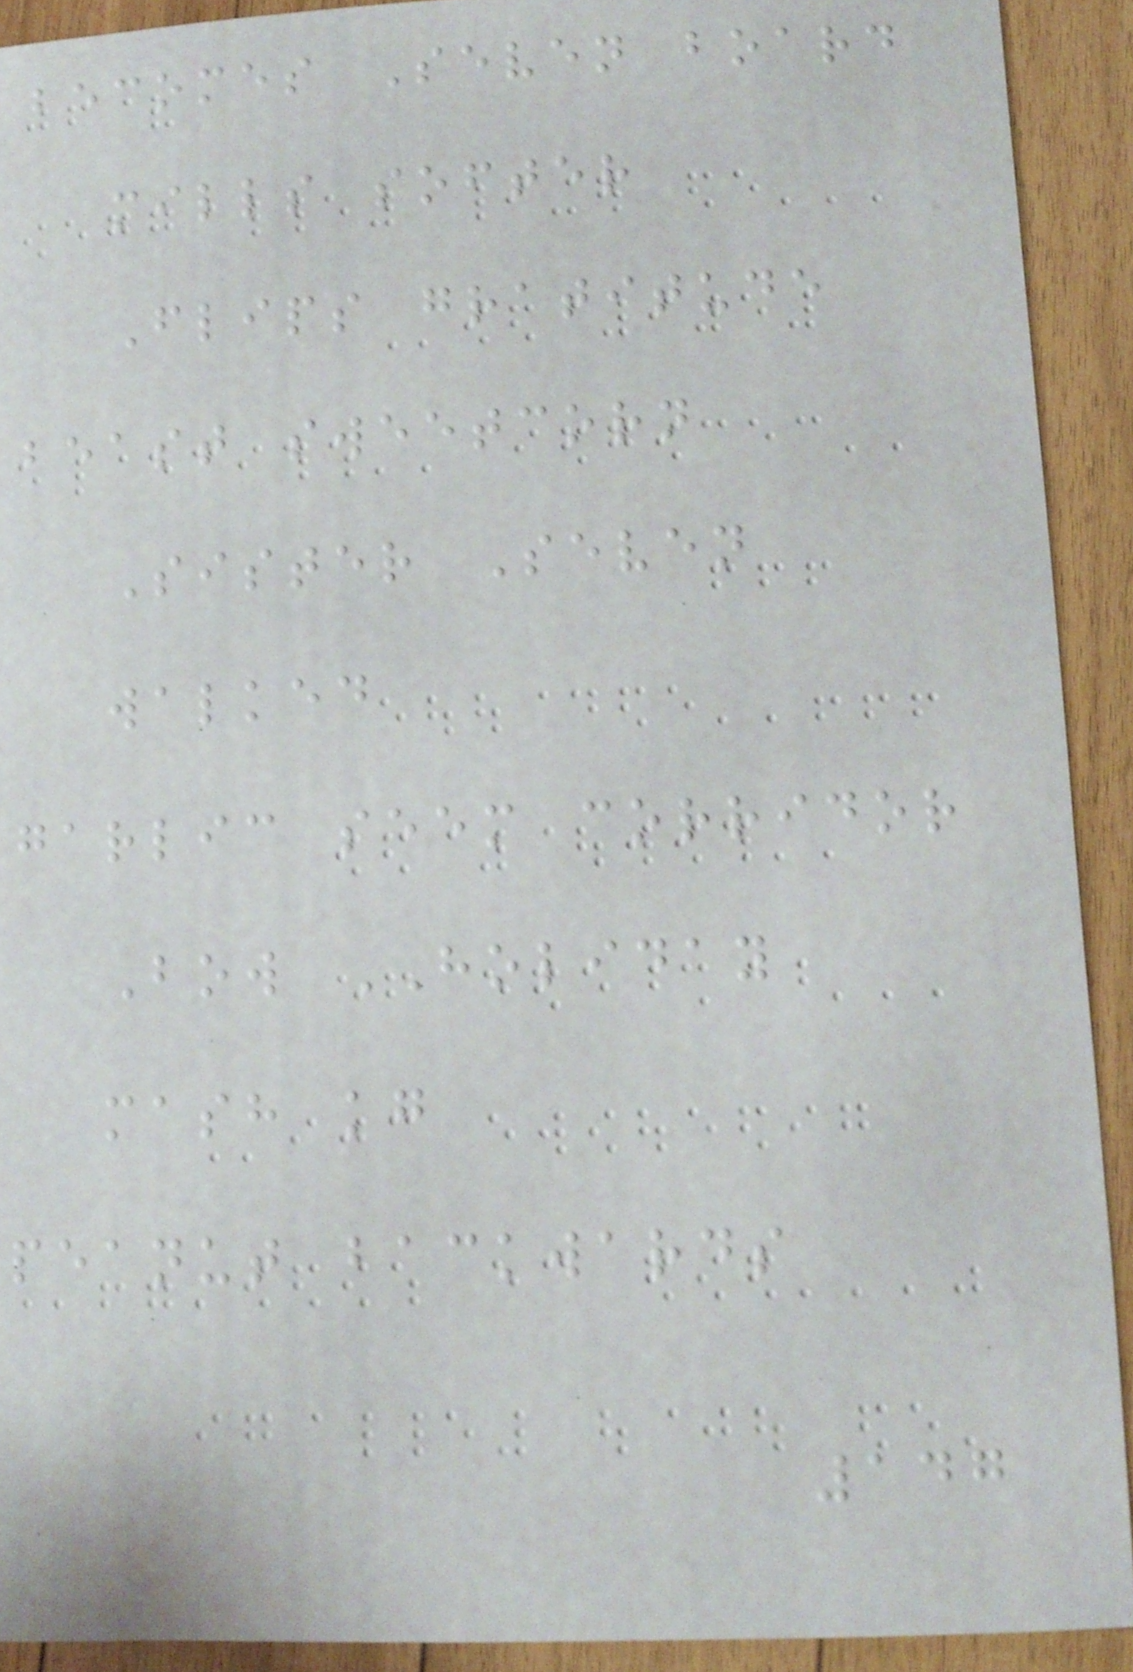becomes Seven board
mills softer
Flips gratitude
beast sweetcorn
Sister Seven
walked
garlic seem corridor
Bow HOLIDAY
mash kg
peanut backwards
147
